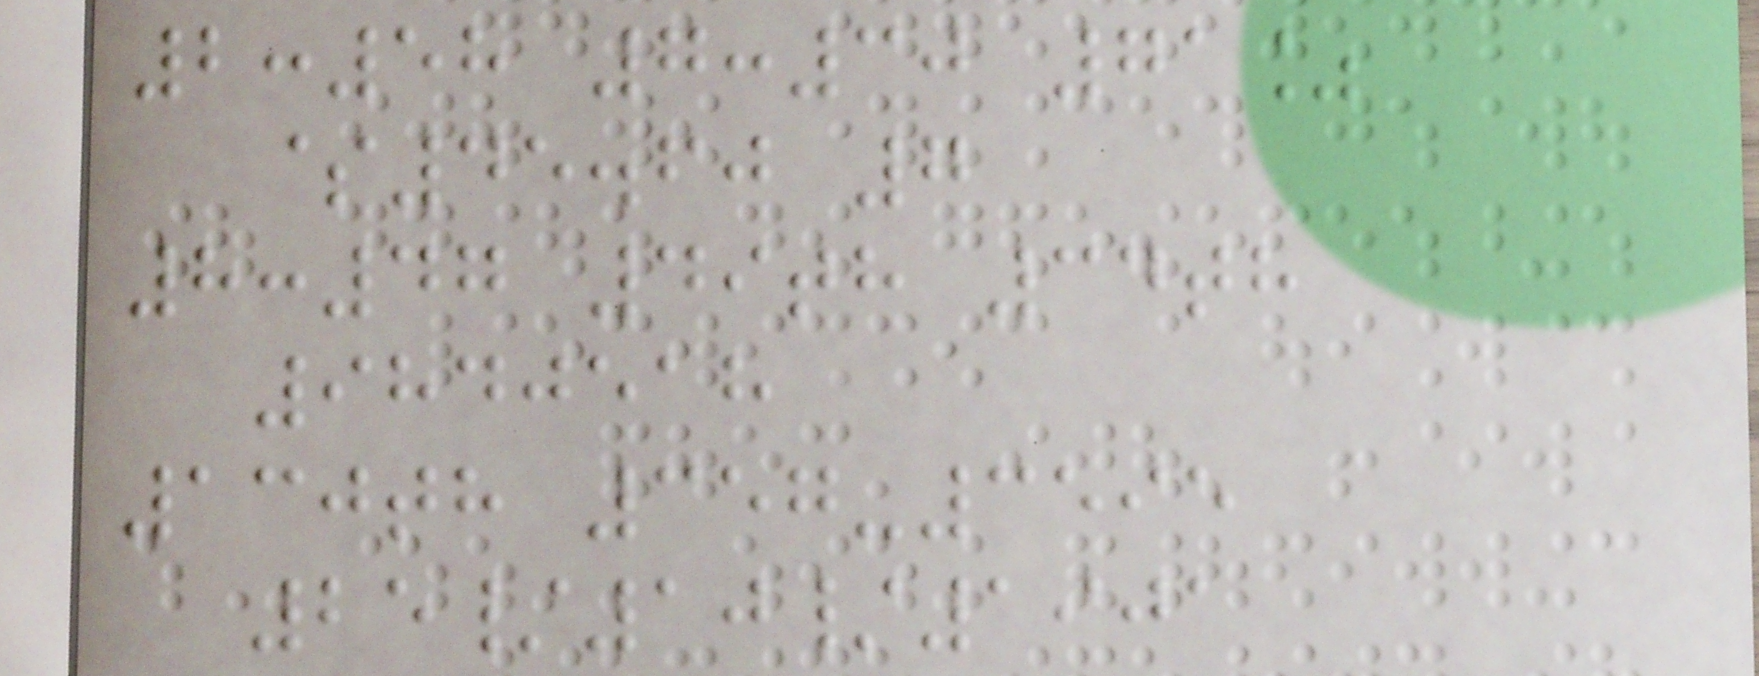2:58 7:30 71%
$45.60 7
8:47 49th 34th
9840518
130th 357-3595
25/10/1901
